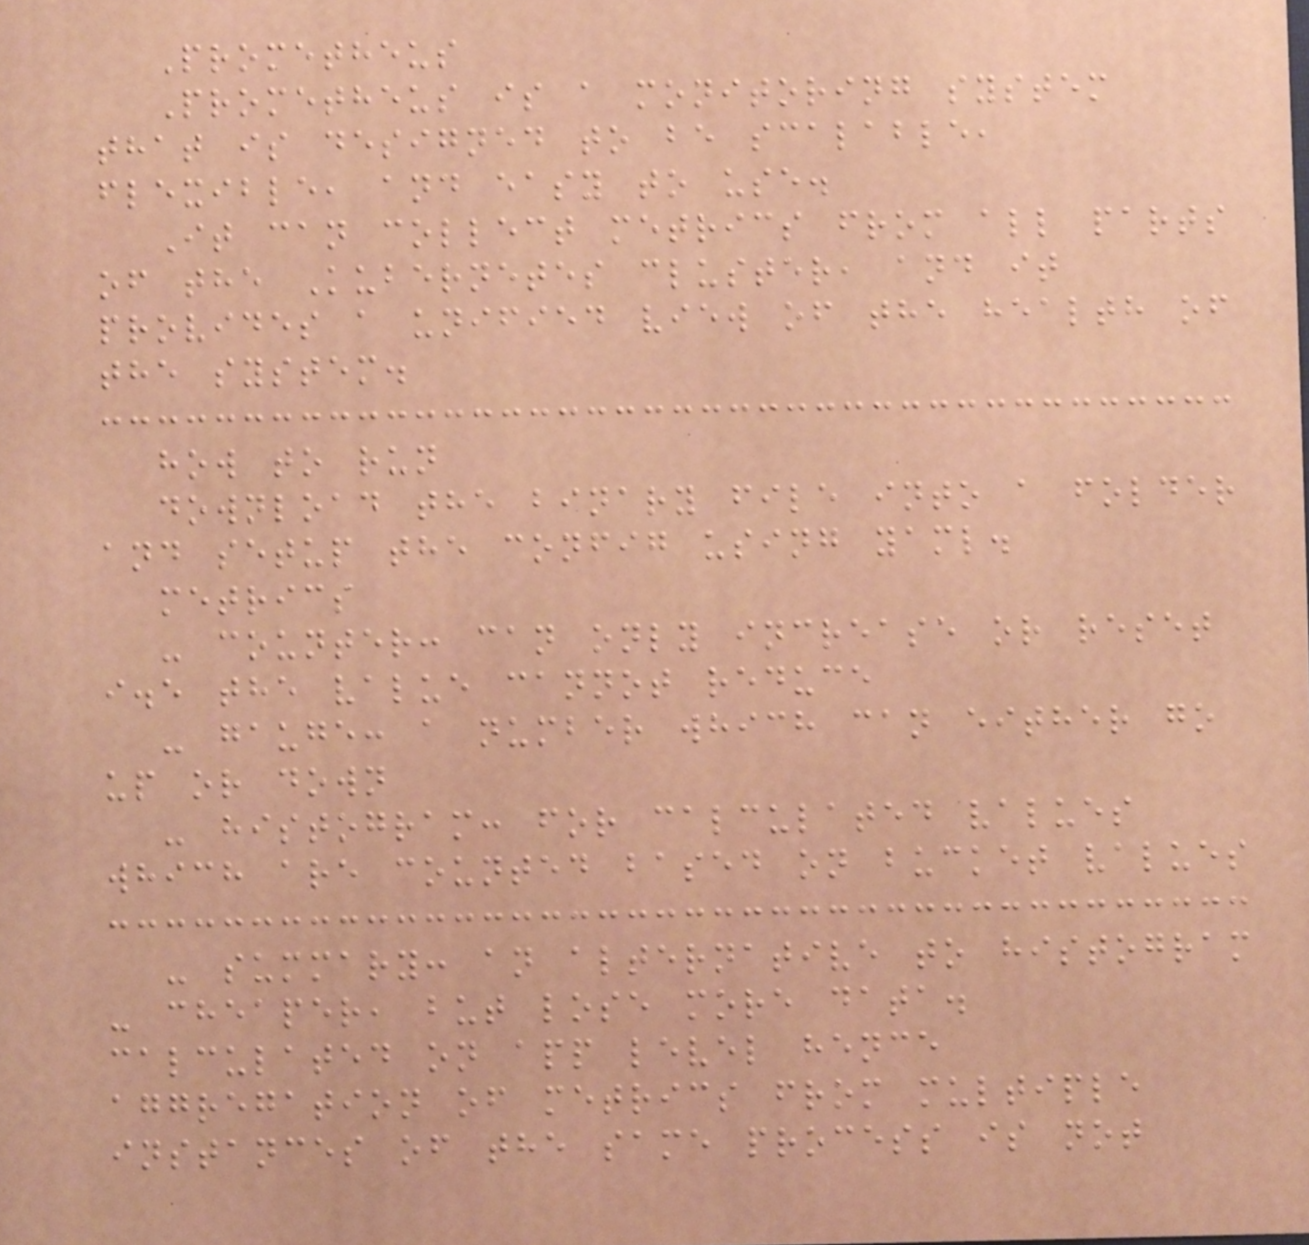Prometheus
Prometheus is a monitoring system
that is designed to be scalable,
flexible, and easy to use.
It can collect metrics from all parts
of the Kubernetes cluster, and it
provides a unified view of the health of
the system.
how to run
download the binary file into a folder
and setup the config using yaml.
metrics
- counter: can only increase or reset
i.e the value cannot reduce
- gauge: a number which can either go
up or down
- histogram: for calculated values
which are counted based on bucket values
- summary: an alternative to histogram
- cheaper, but lose more data.
calculated on app level hence
aggregation of metrics from multiple
instances of the same process is not
